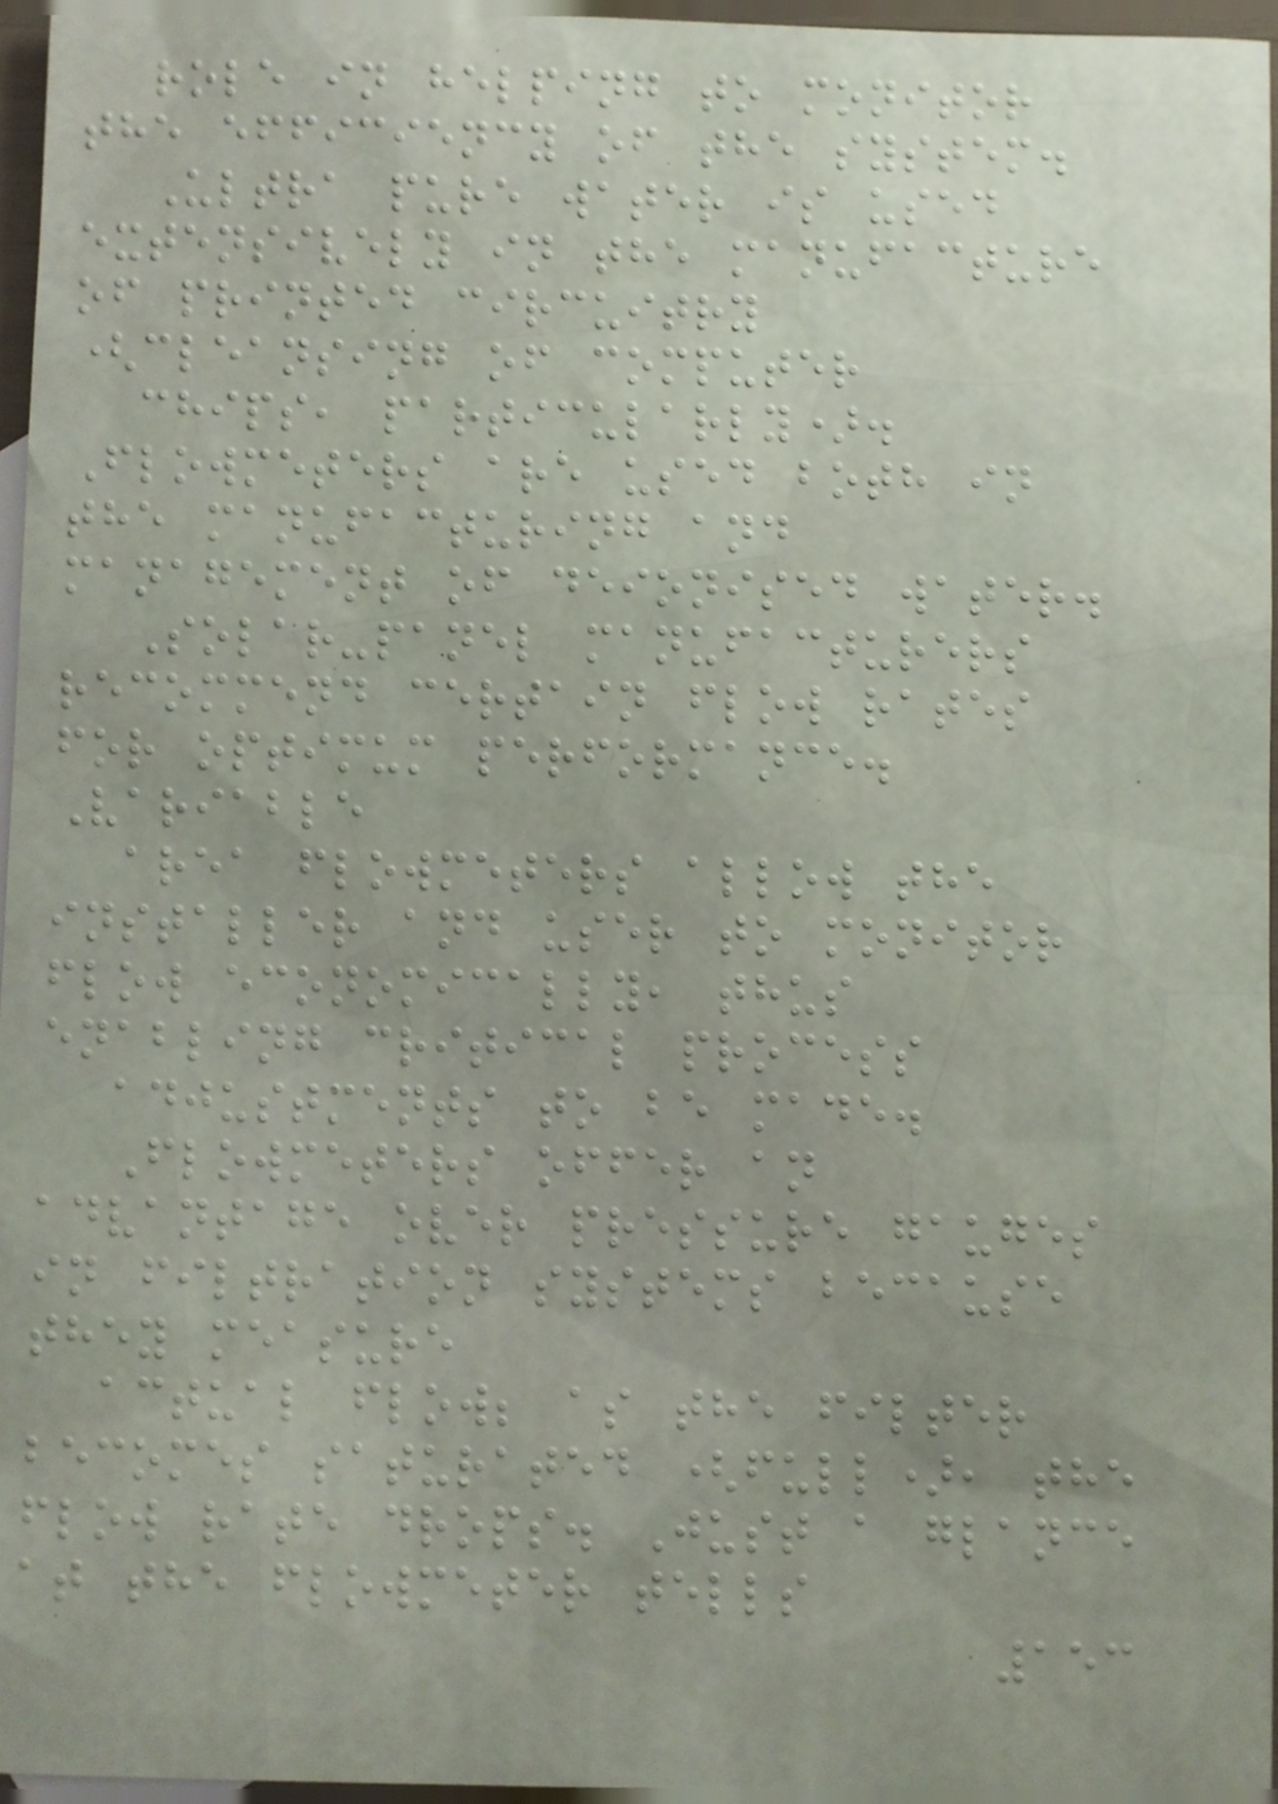role in helping to monitor
the efficiency of the system.
Ultra pure water is used
extensively in the manufacture
of printed circuitry
(cleansing of computer
chips, particularly).
Flowmeters are used both in
the manufacturing and
management of deionised water.
Solar-panel manufacturers
recommend certain flow rates
for optimum performance.
Variable
area flowmeters allow the
installer and user to monitor
flow economically, thus
enabling critical process
adjustments to be made.
Flowmeters offer an
advantage over pressure gauges
in filtration systems because
they measure
actual flow; as the filter
becomes saturated (full), the
flow rate drops. Just a glance
at the flowmeter tells
153
